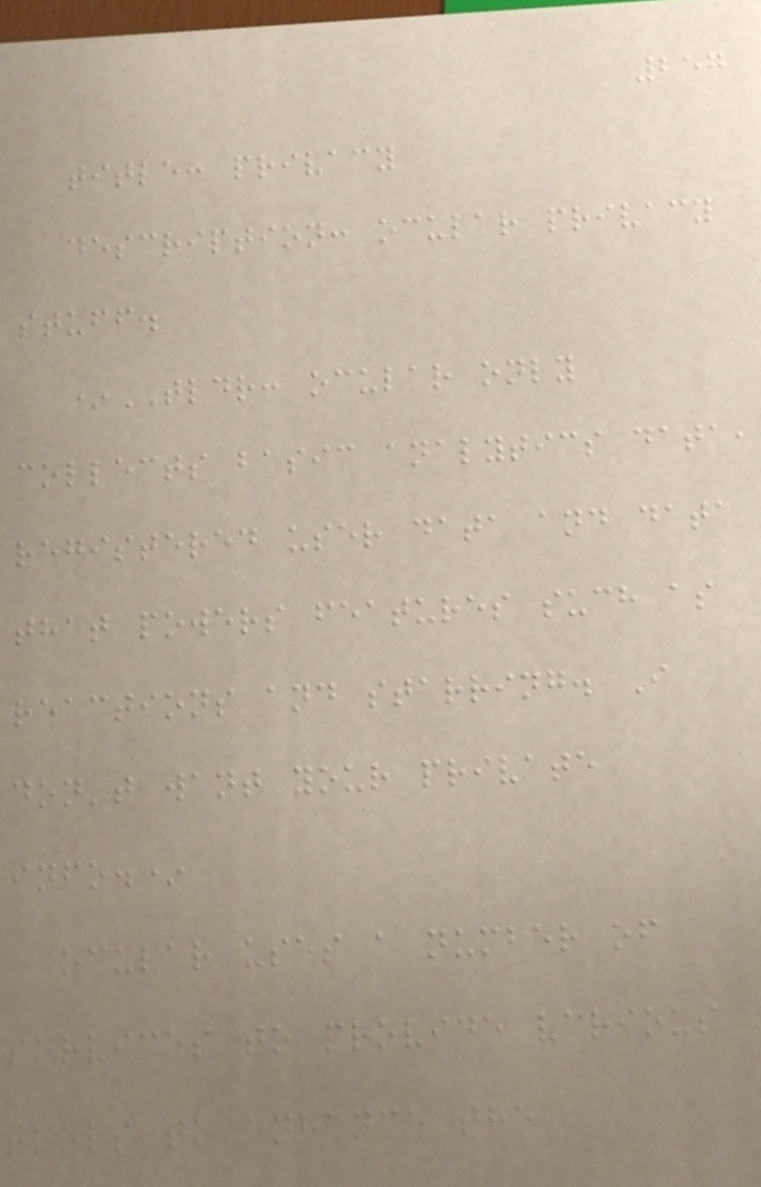257
title: privacy
description: ocular privacy
stuff.
*TLDR: ocular only
collects basic analytics data,
registered user data and data
that powers features such as
reactions and starring. I
don't want your private
info.*
ocular uses a number of
services to provide various
tools to enhance the
